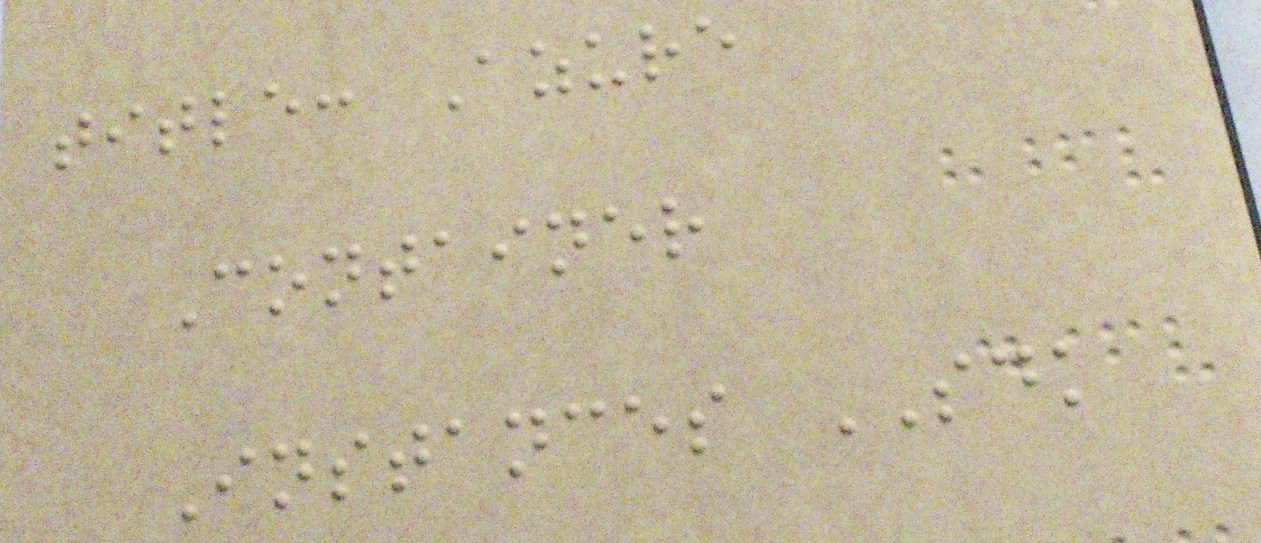title: Azure
Container
Instances SDK
